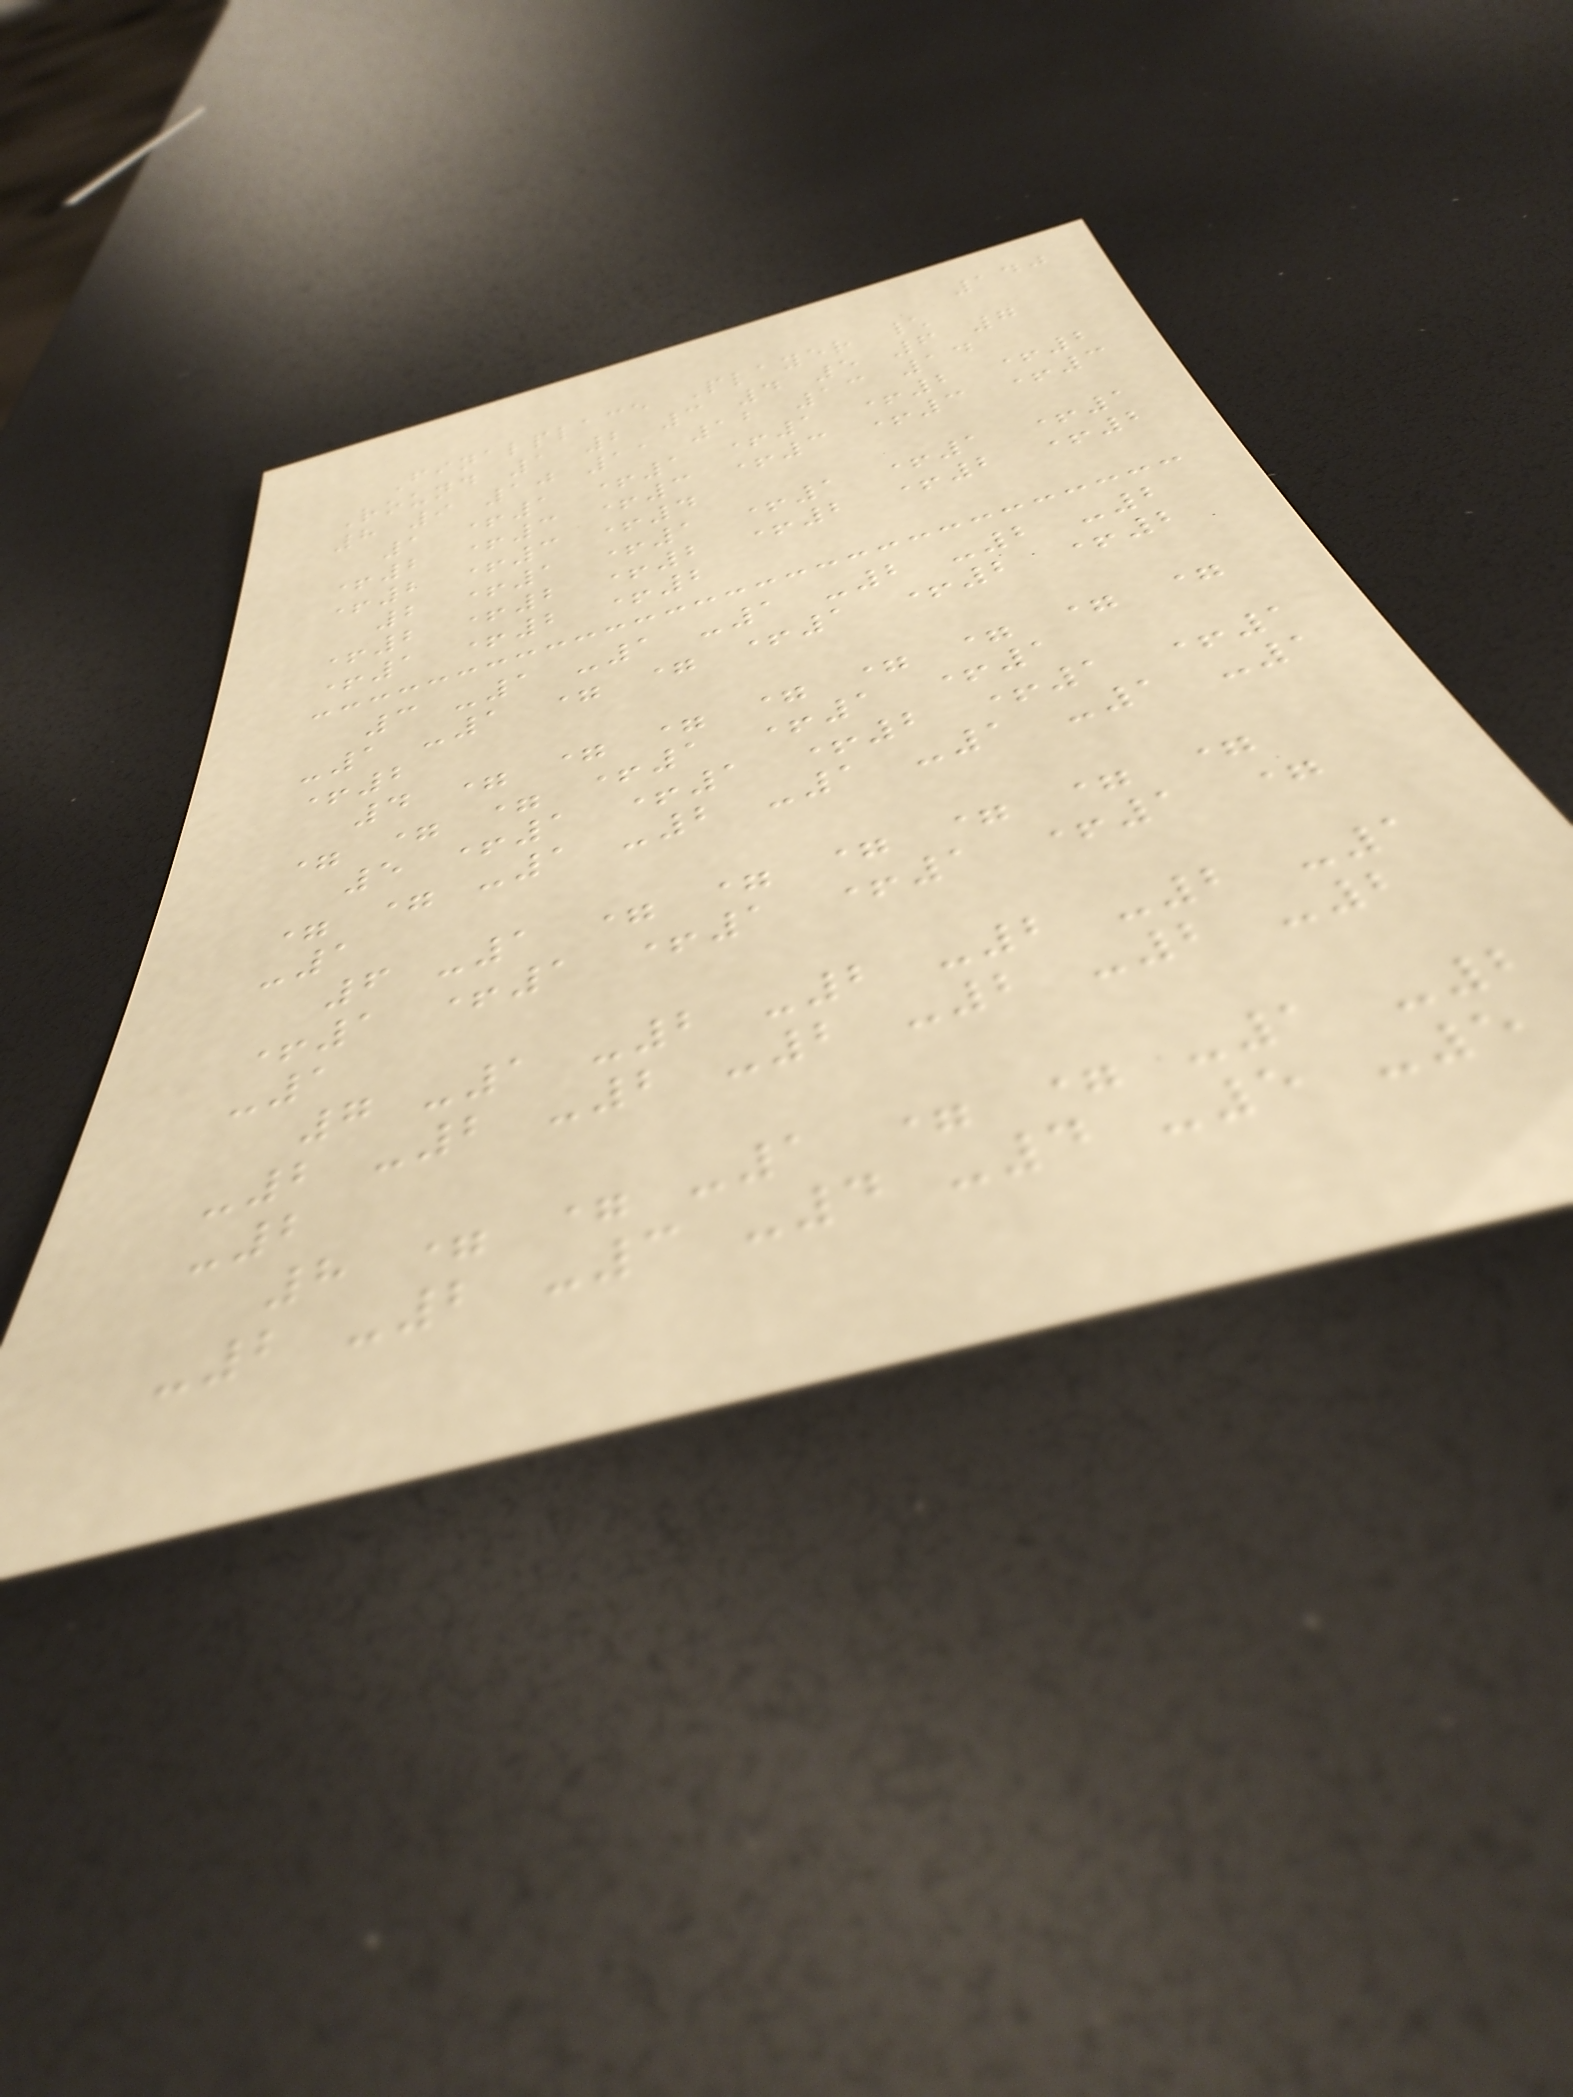140
Finalplace Player \
Round 1 2 3 4 5 6 7
8 9 10 11 12 13 14
1 +1 +1 +1 +2 +2
+2 +3 +3 +3 +3 +3
+2 +3 +4
2 +1 +1 +1 +1 +1
+2 +2 +2 +2 +2 +2
+1 +2 +2
3 -1 -1 -1 -2 -2 -2
-1 -1 = = +1 +2 +2
+2
4 = = = = = = = =
= = = +1 +1 +1
5 +1 +1 +2 +1 +1
= = -1 -2 -1 -1 -1 -1
-1
6 -1 = = = = = =
+1 +1 +1 +1 +1 =
-1
7 -1 -2 -2 -2 -2 -1
-2 -2 -2 -2 -2 -2 -2
-2
8 = = -1 = = -1 -2
-2 -2 -3 -4 -4 -5 -5
